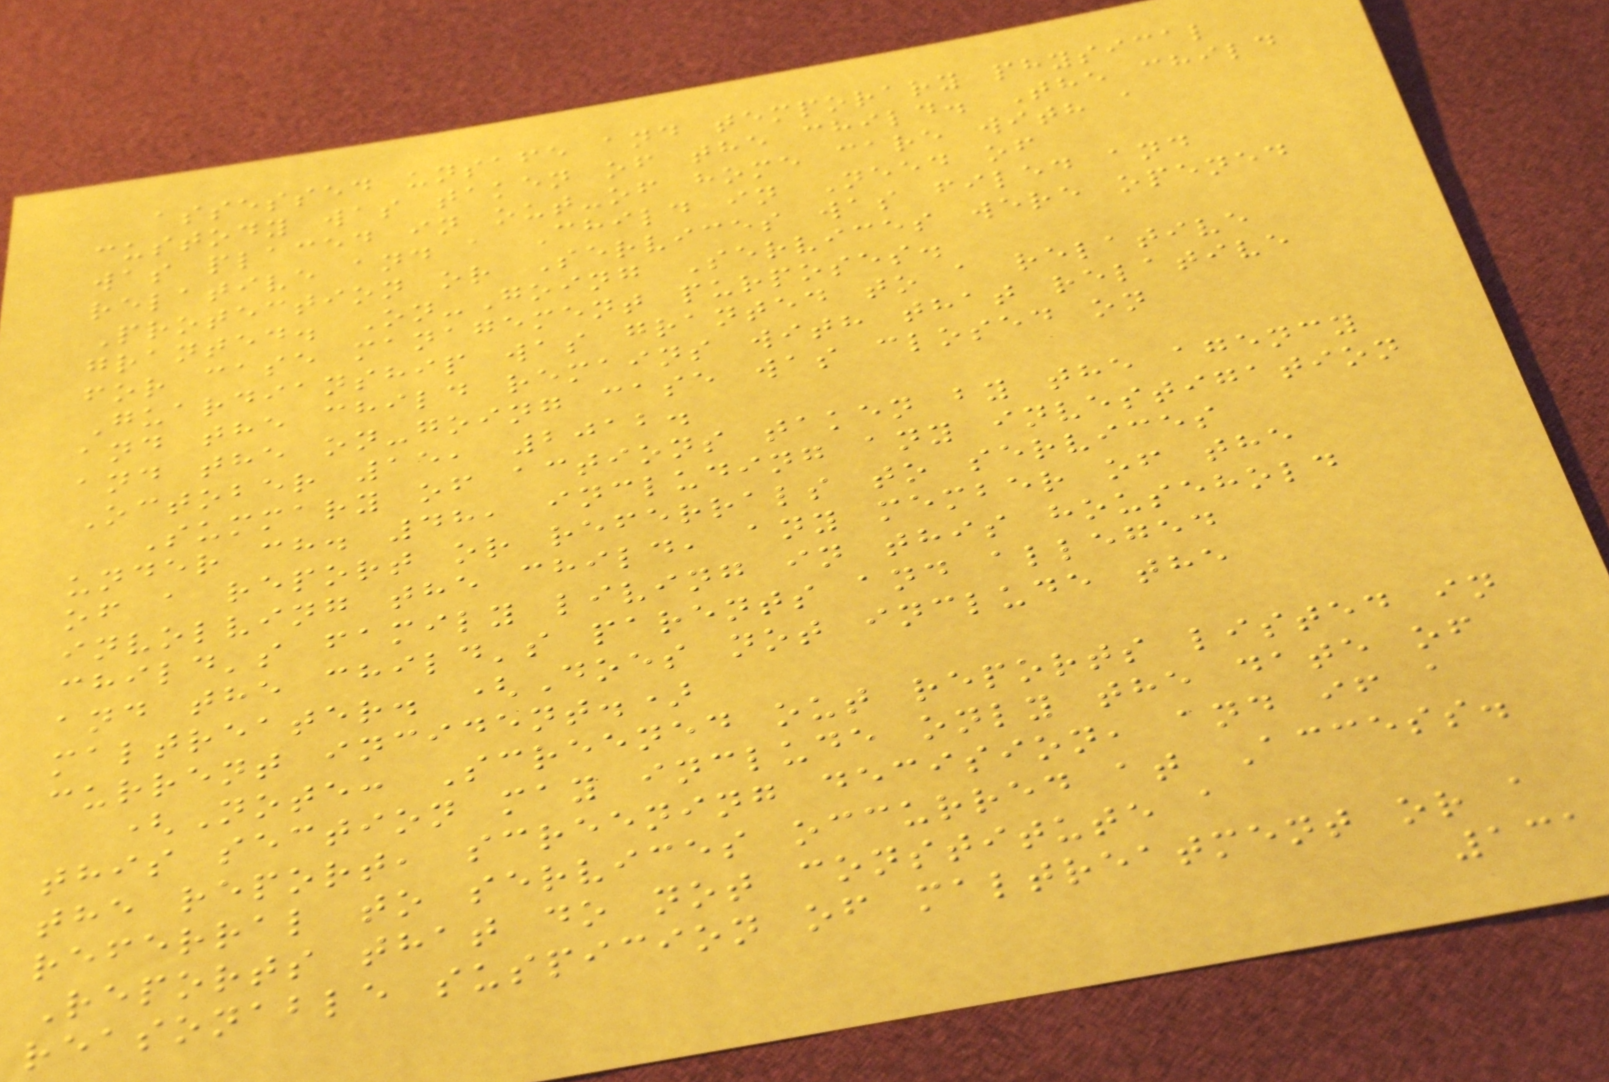assessed unsafe and temporary physical
custody was taken of the child. The child
was placed in out-of home care with a
relative and a Child in Need of
Protection or Services was filed and
granted. On-Going Services were opened
for case management purposes.
Guardianship was granted to a relative
and the child remains with that relative
and the on-going case was closed on
October 15, 2012.
Summary of actions taken by the agency
under ch. 48, including any investigation
of a report or referrals to services
involving the child, any member of the
child's family living in this household
and the child's parents and alleged
maltreater. (Does not include the
current incident.)
(Note: Screened out reports listed in
this section may include only the date of
the report, screening decision, and if a
referral to services occurred at Access.
Reports that do not constitute a
reasonable suspicion of maltreatment or a
131
